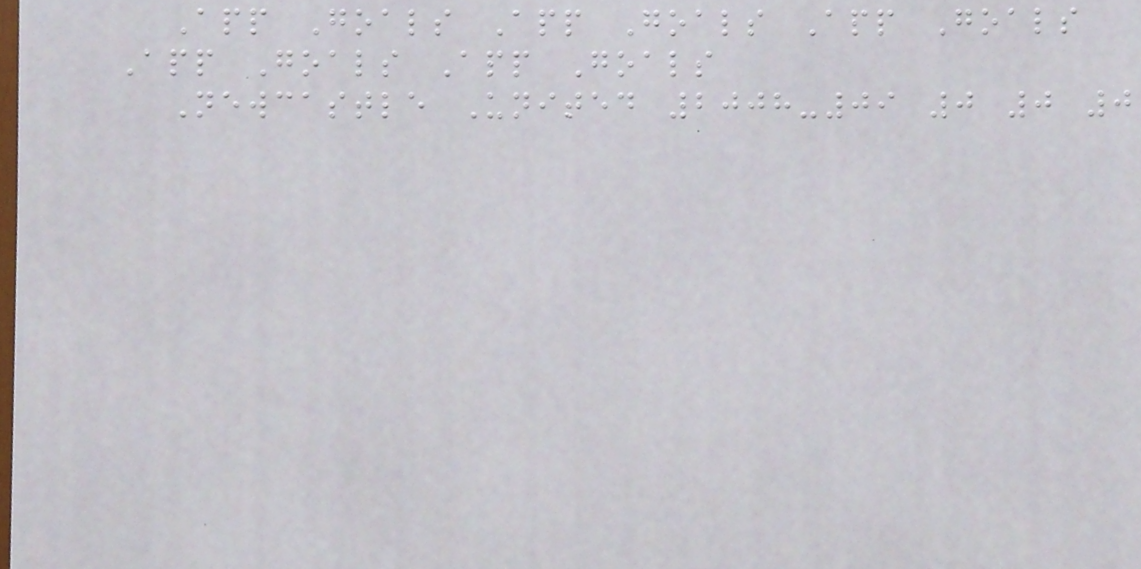App Goals App Goals App Goals
App Goals App Goals
Newcastle United 2008-09 0 0 0
